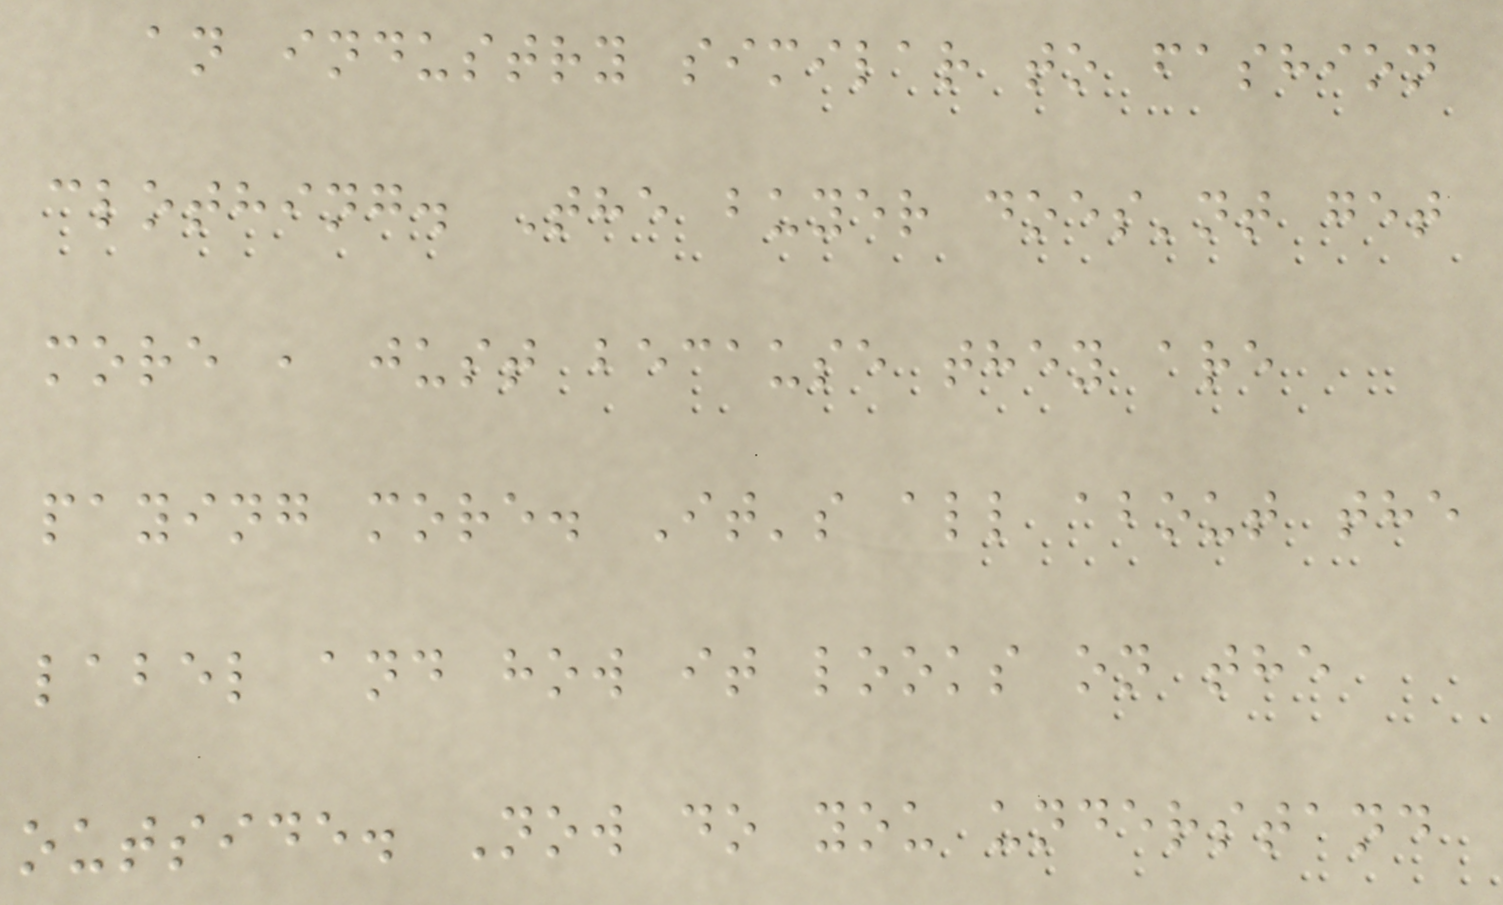an industry similar to fashion
clothing. The buyer does'nt get
more , just because they are
paying more. It's all about the
label and how it looks on the
outside. Now do you understand
